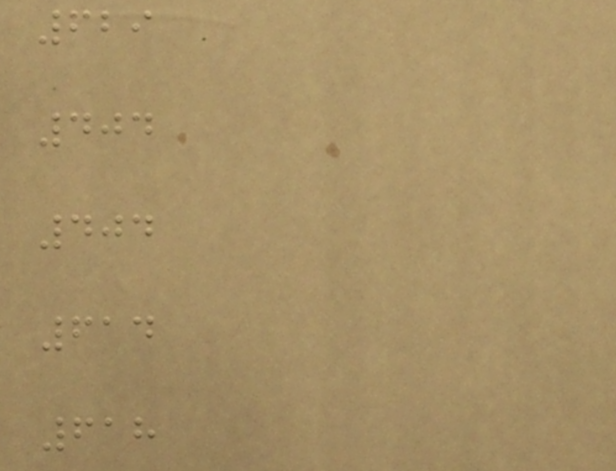629
404
404
614
618
